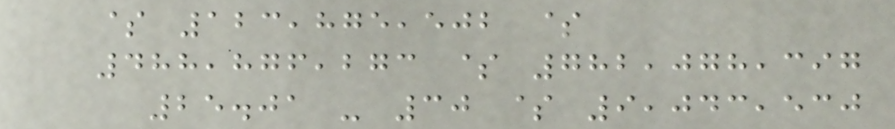$ 123,875,502 $
488,876,273 $ 782,078,397
25.01 - 30 $ 9,043,530
